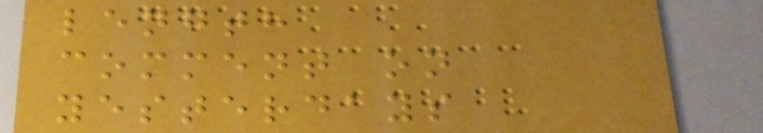length
comment on
yesterdays
